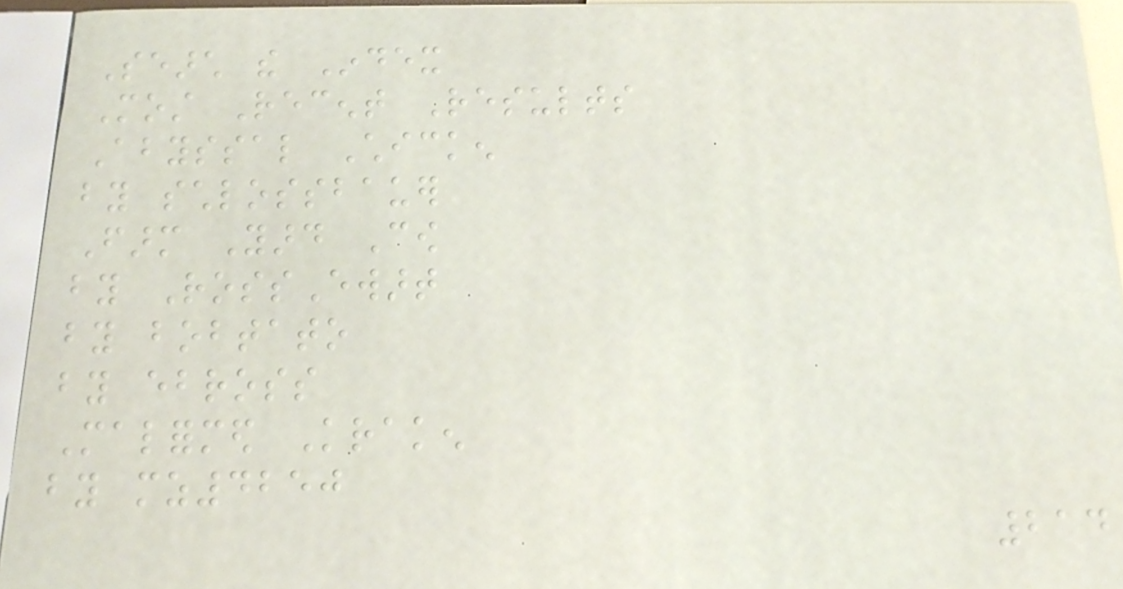Search the Index
Most Recent Results
Abyssal Chicken
by schlossbauer
Farm Yard Cow
by RossEwart
by bobtato
by ebross
Malformed Kraken
by mz4250
214
